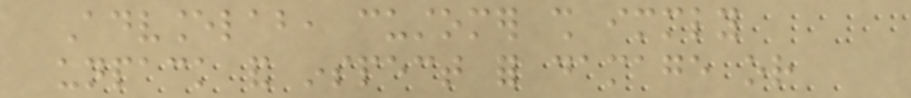Advancelab, customer shall immediately
unpack and inspect for damage or
